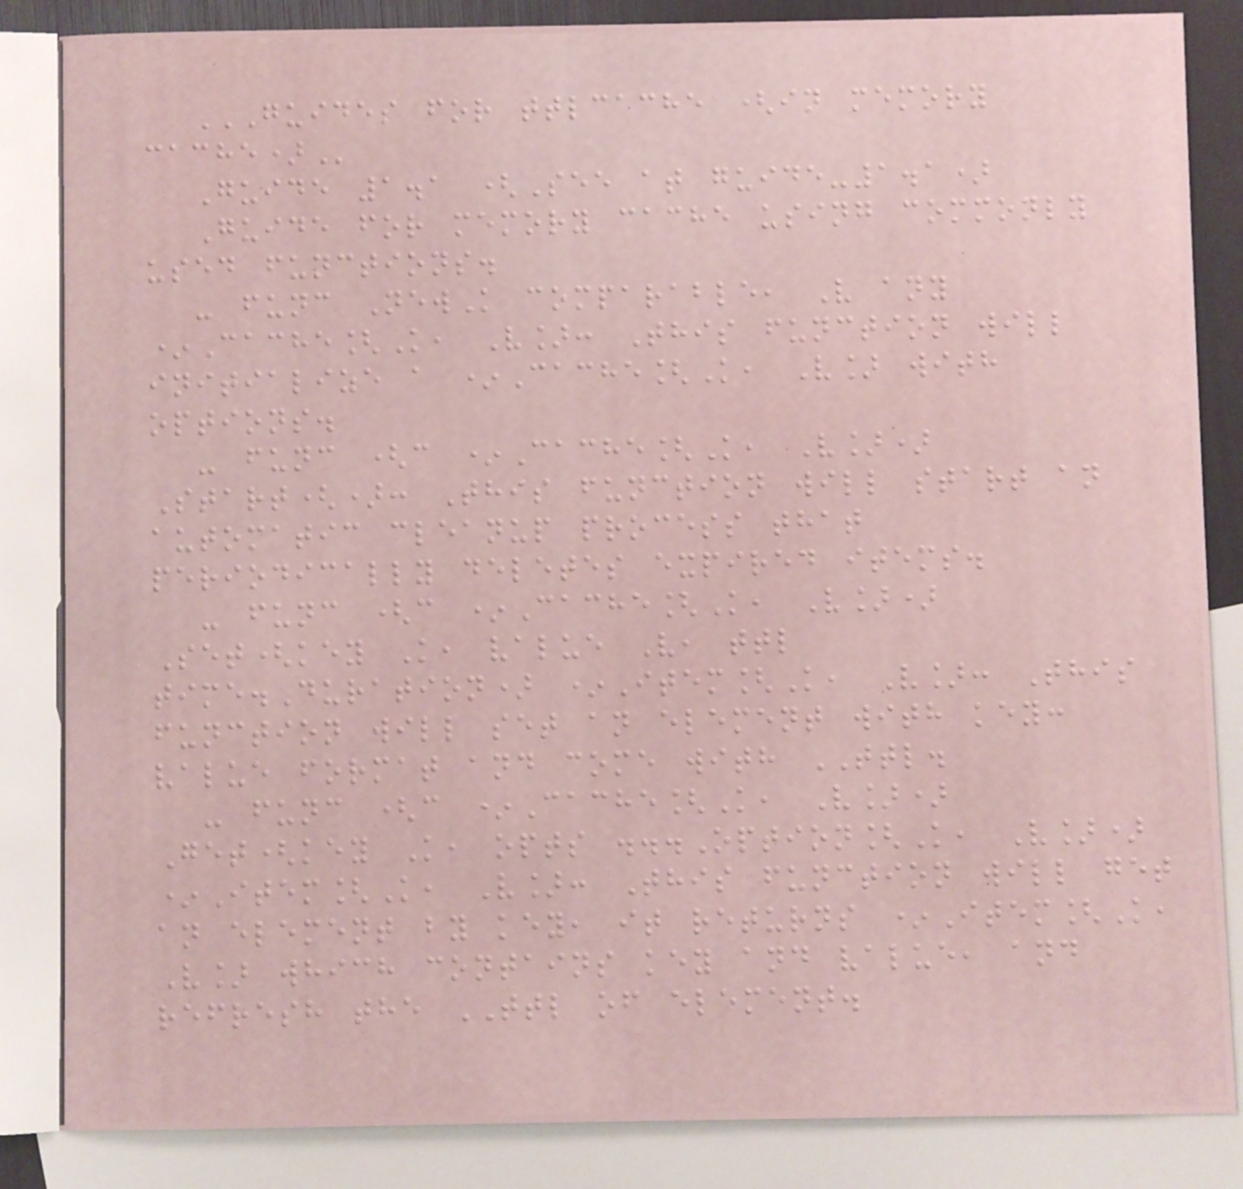GUIDES FOR TTLCACHE (IN MEMORY
CACHE)
Guide 1.1 (See at guide-1.1)
Guide for memory cache using commonly
used functions.
- func NewK comparable, V any
*Cache[K, V]: This function will
initialize a *Cache[K, V] with
options.
- func (c *Cache[K, V])
Start(): This function will start an
automatic cleanup process that
periodically deletes expired items.
- func (c *Cache[K, V])
Set(key K, value V, ttl
time.Duration) *Item[K, V]: This
function will set an element with key:
value format and come with TTL.
- func (c *Cache[K, V])
Get(key K, opts ...Option[K, V])
*Item[K, V]: This function will get
an element by key, it returns *Item[K,
V] which contains key and value, and
refresh the TTL of element.
